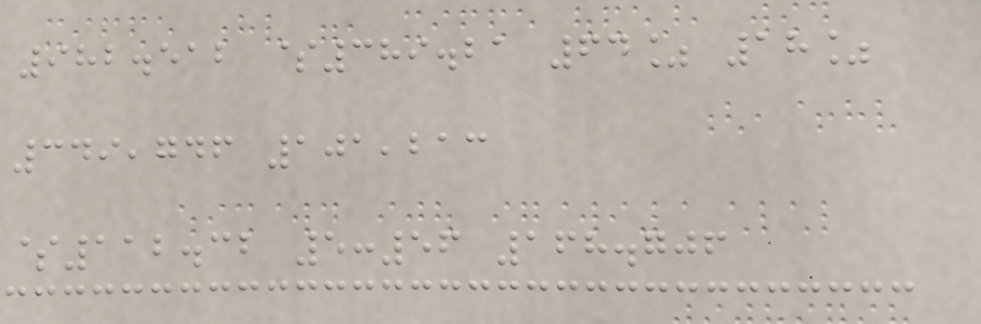982.512 $389.21 64% 18%
349,746 101,213
$112.32 5:56 168.706
